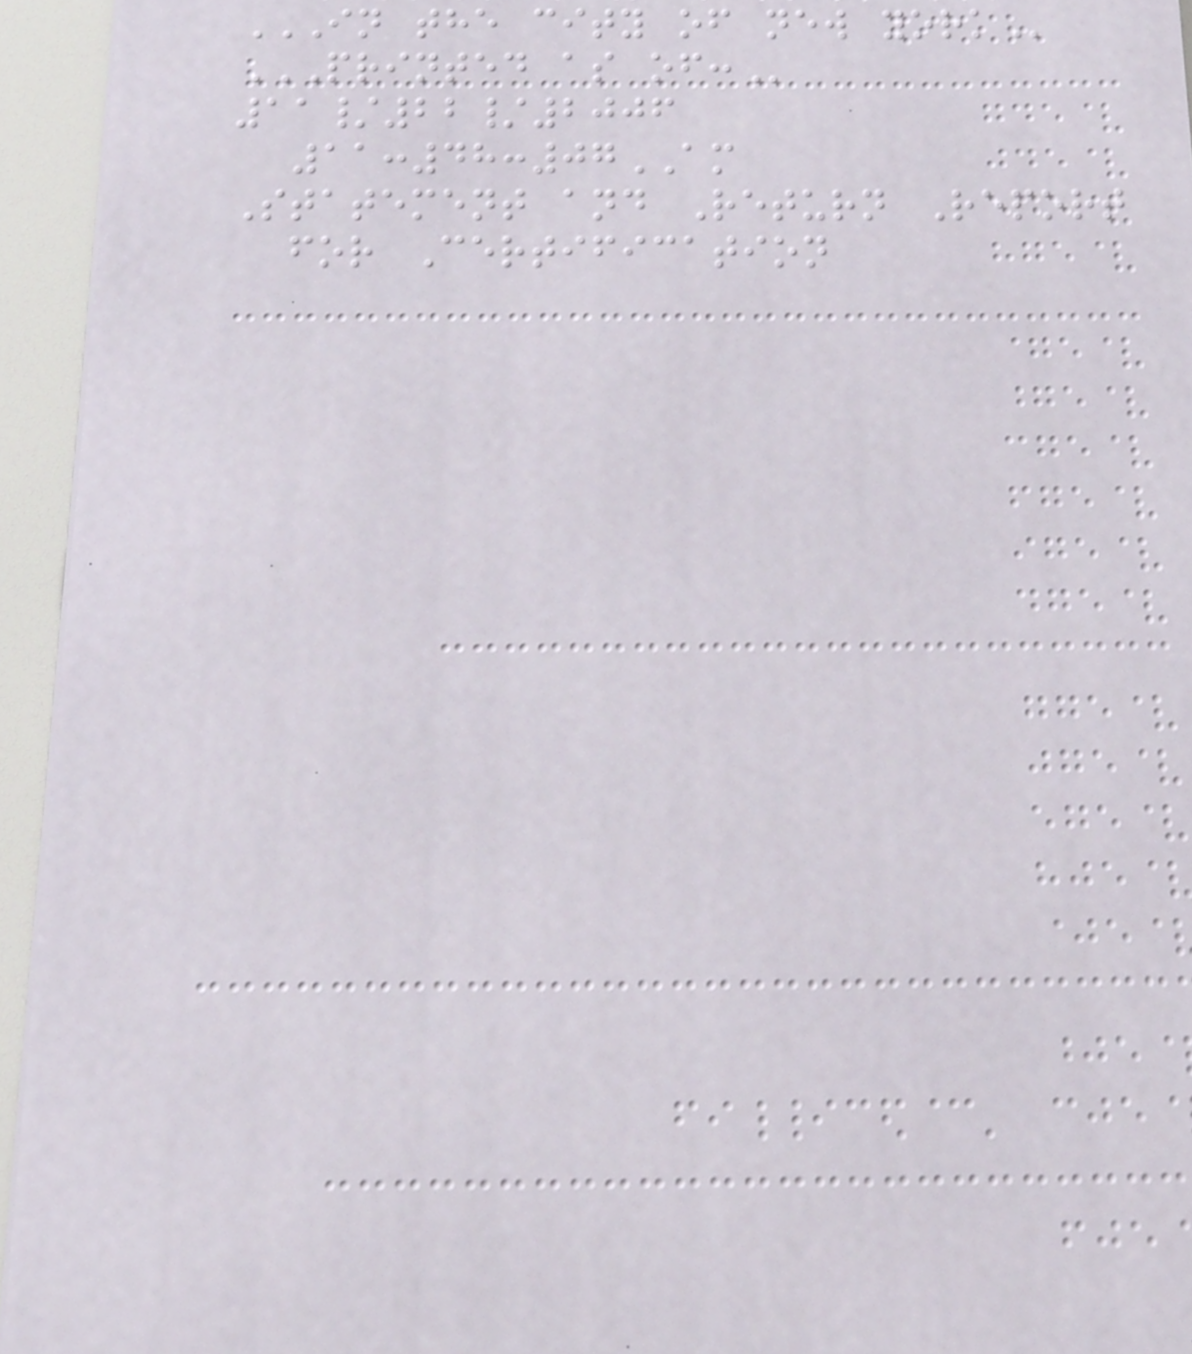IN THE CITY OF NEW YORK
PRINTED AS OF:
11/22/2006
11:48:07AM
Statement and Return Report
for Certification
